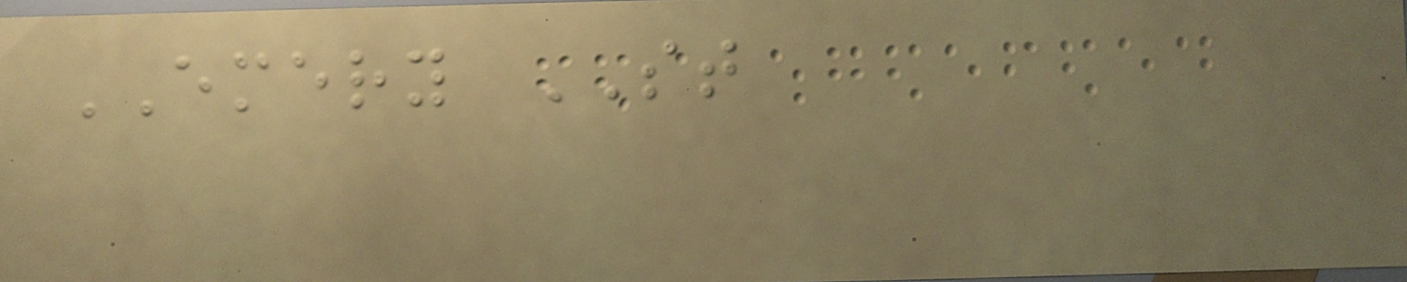EMERY ST
